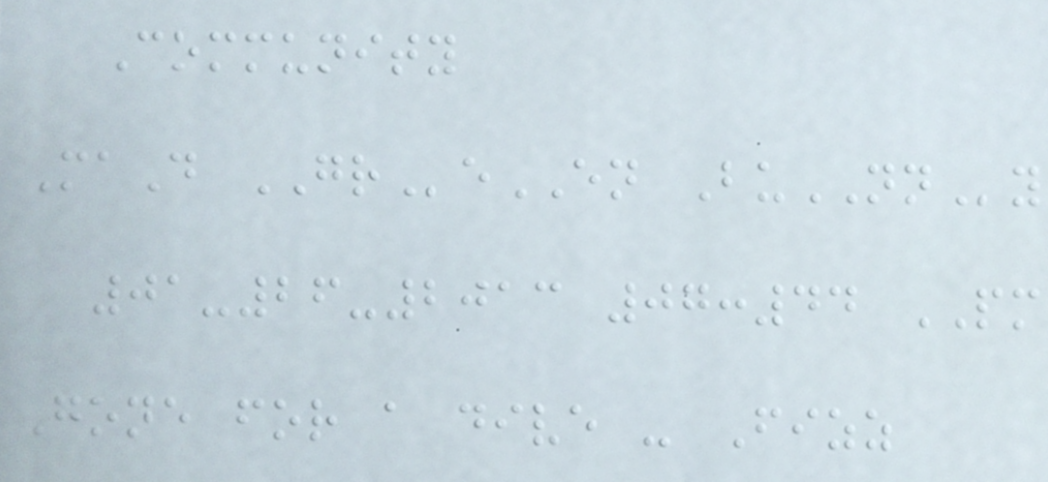Community
MaD GReEN BuNNy
01-26-2013 07:44 PM
Gone for a dive - Fizz
